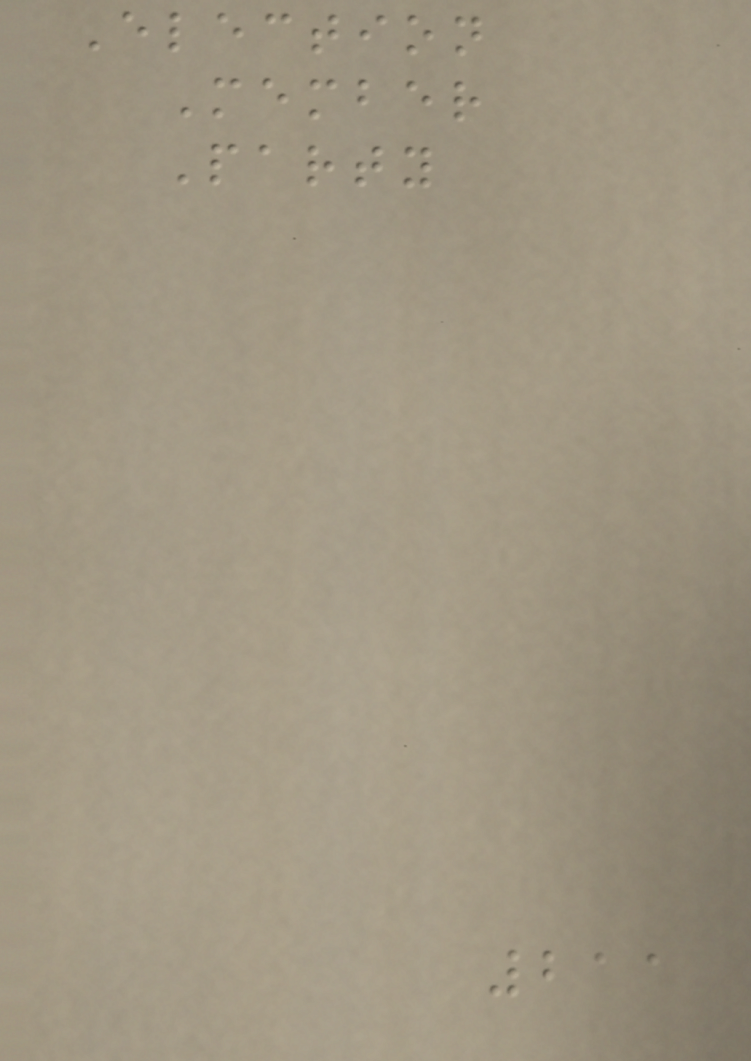Election
Member
Party
211
